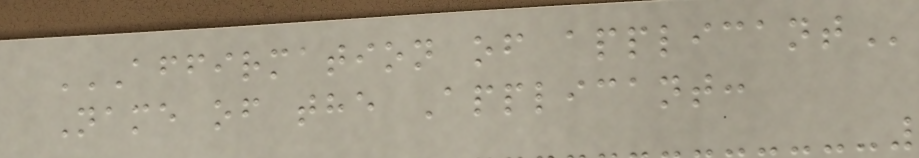AFFIRMATION OF APPLICANT
Name of the Applicant:
